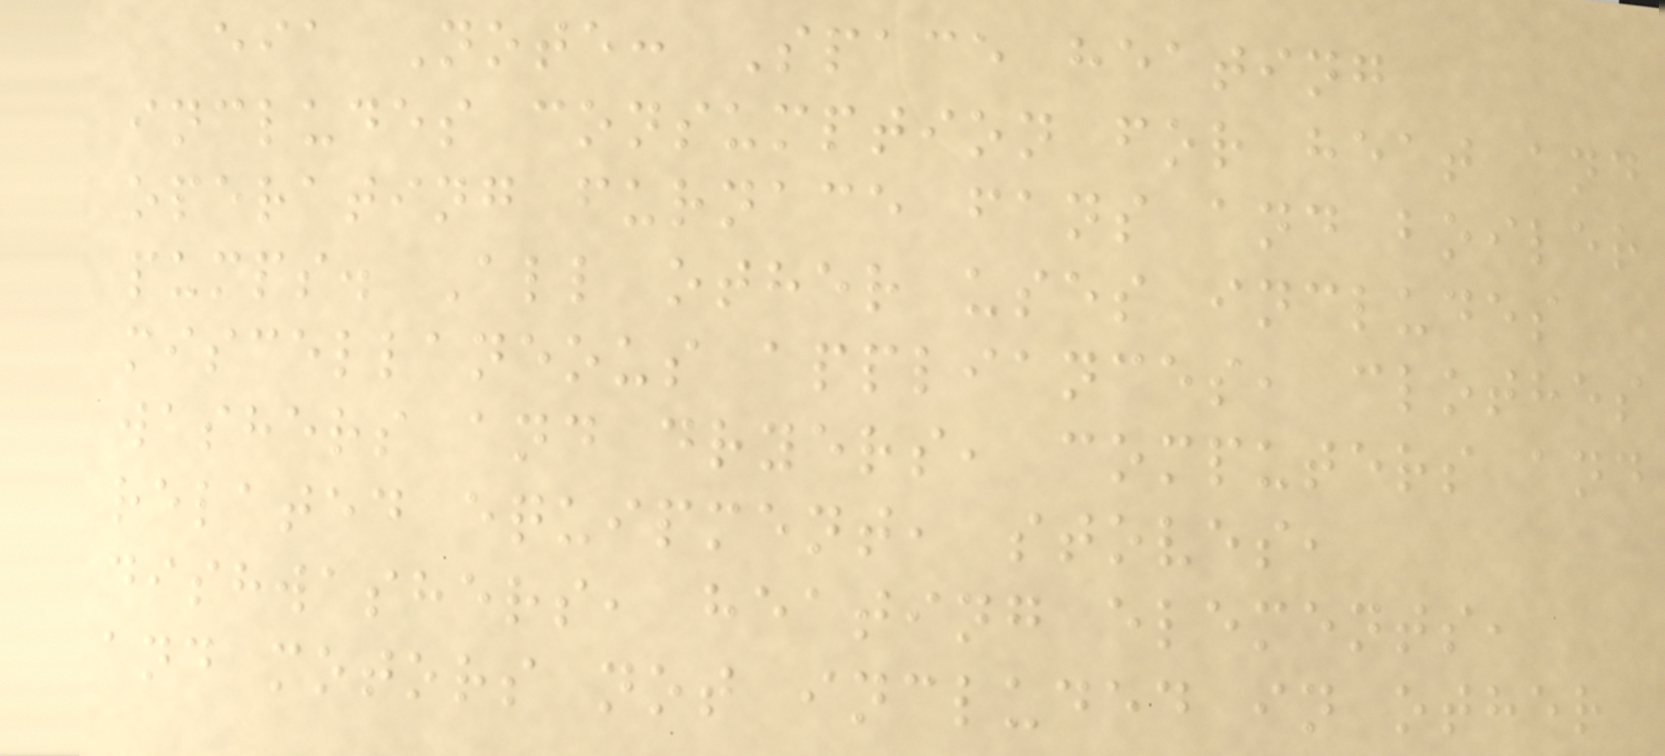eia Note: Space heating
includes consumption for heat and
operating furnace fans and boiler
pumps. All other uses includes
miscellaneous appliances, clothes
washers and dryers, computers and
related equipment, stoves,
dishwashers, heating elements,
and motors not included in other
